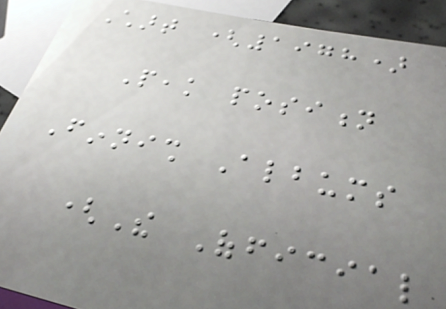Chart (1978)
Peak position
Finnish Albums
(The Official
